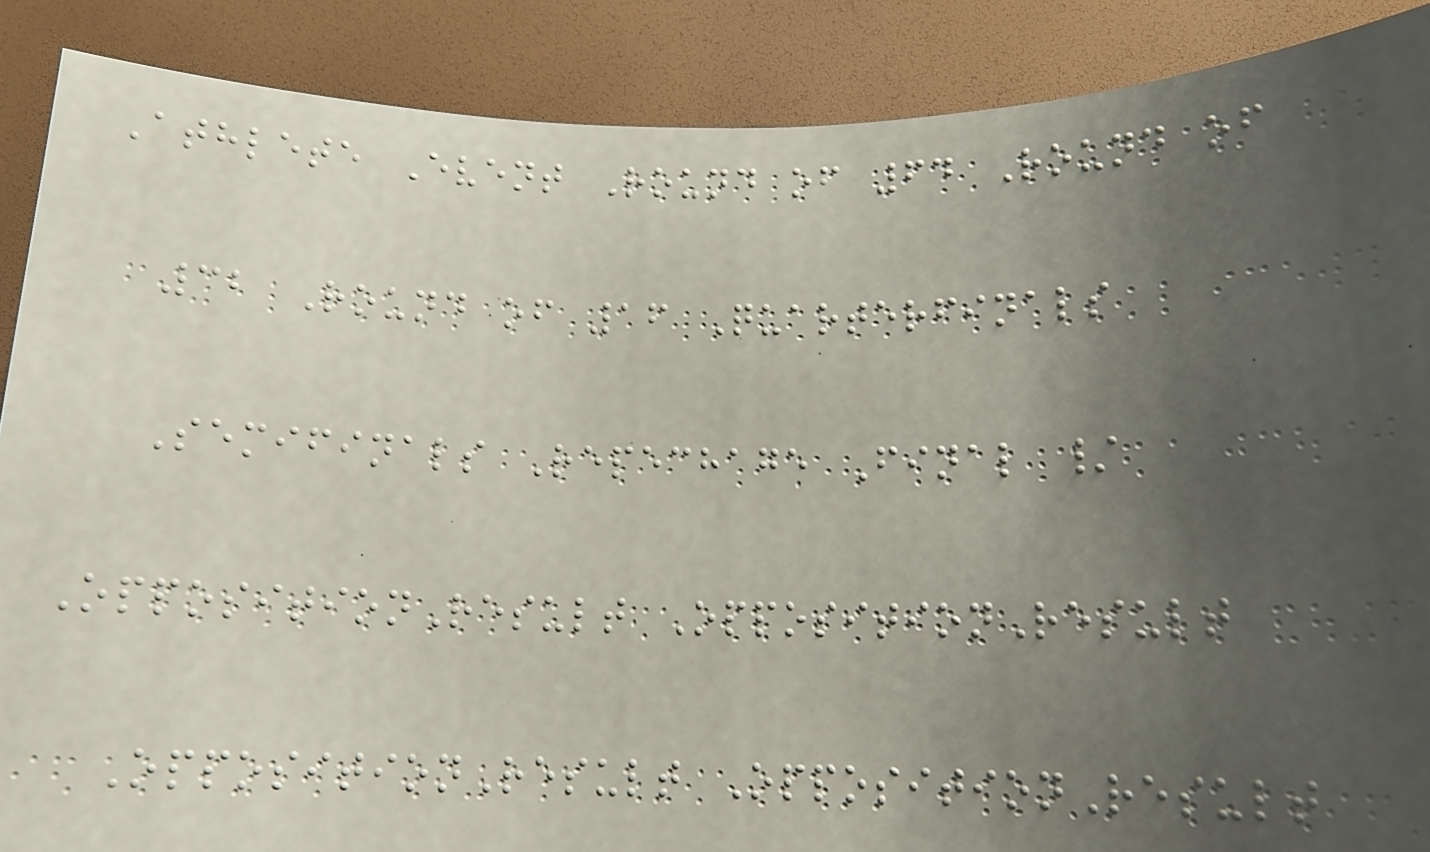Athlete Event Round of 64 Round of
32 Round of 16 Quarterfinals
Semifinals Repechage Final /
OppositionResult OppositionResult
OppositionResult OppositionResult
